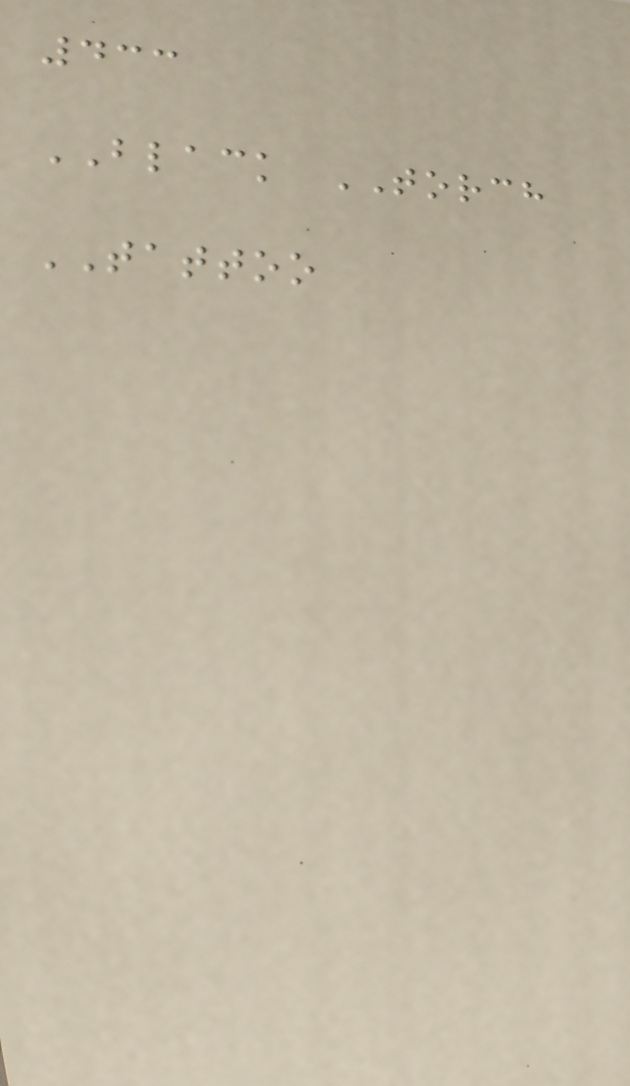433
BLACK TORCH
TATTOO
